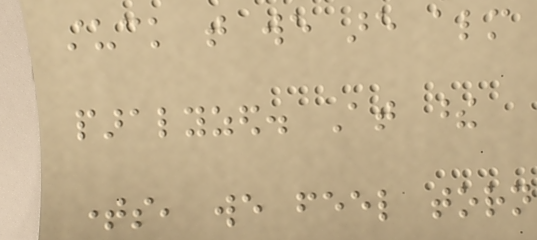stuck that we are almost
paralyzed. At these
times, we feel torn
